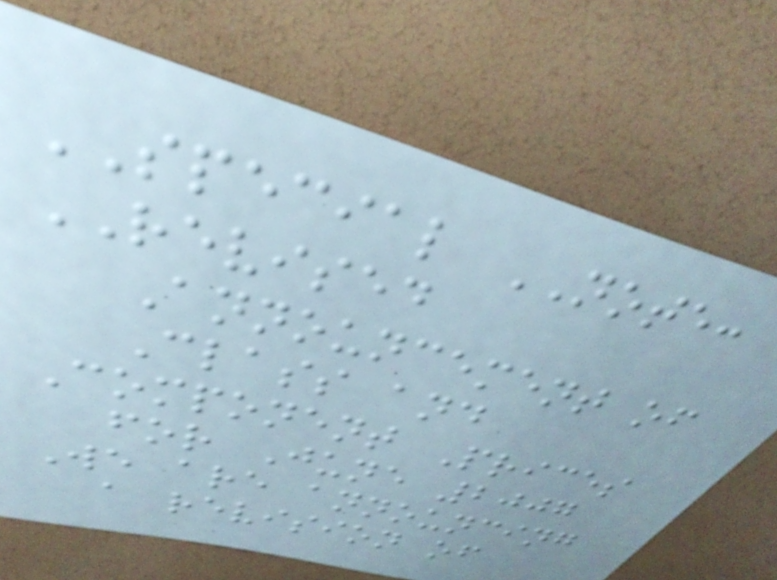SPECIAL NOTE:
REVISED
Announcement of
Class and
Component Prices
for June 2007
We are announcing
a revision of
